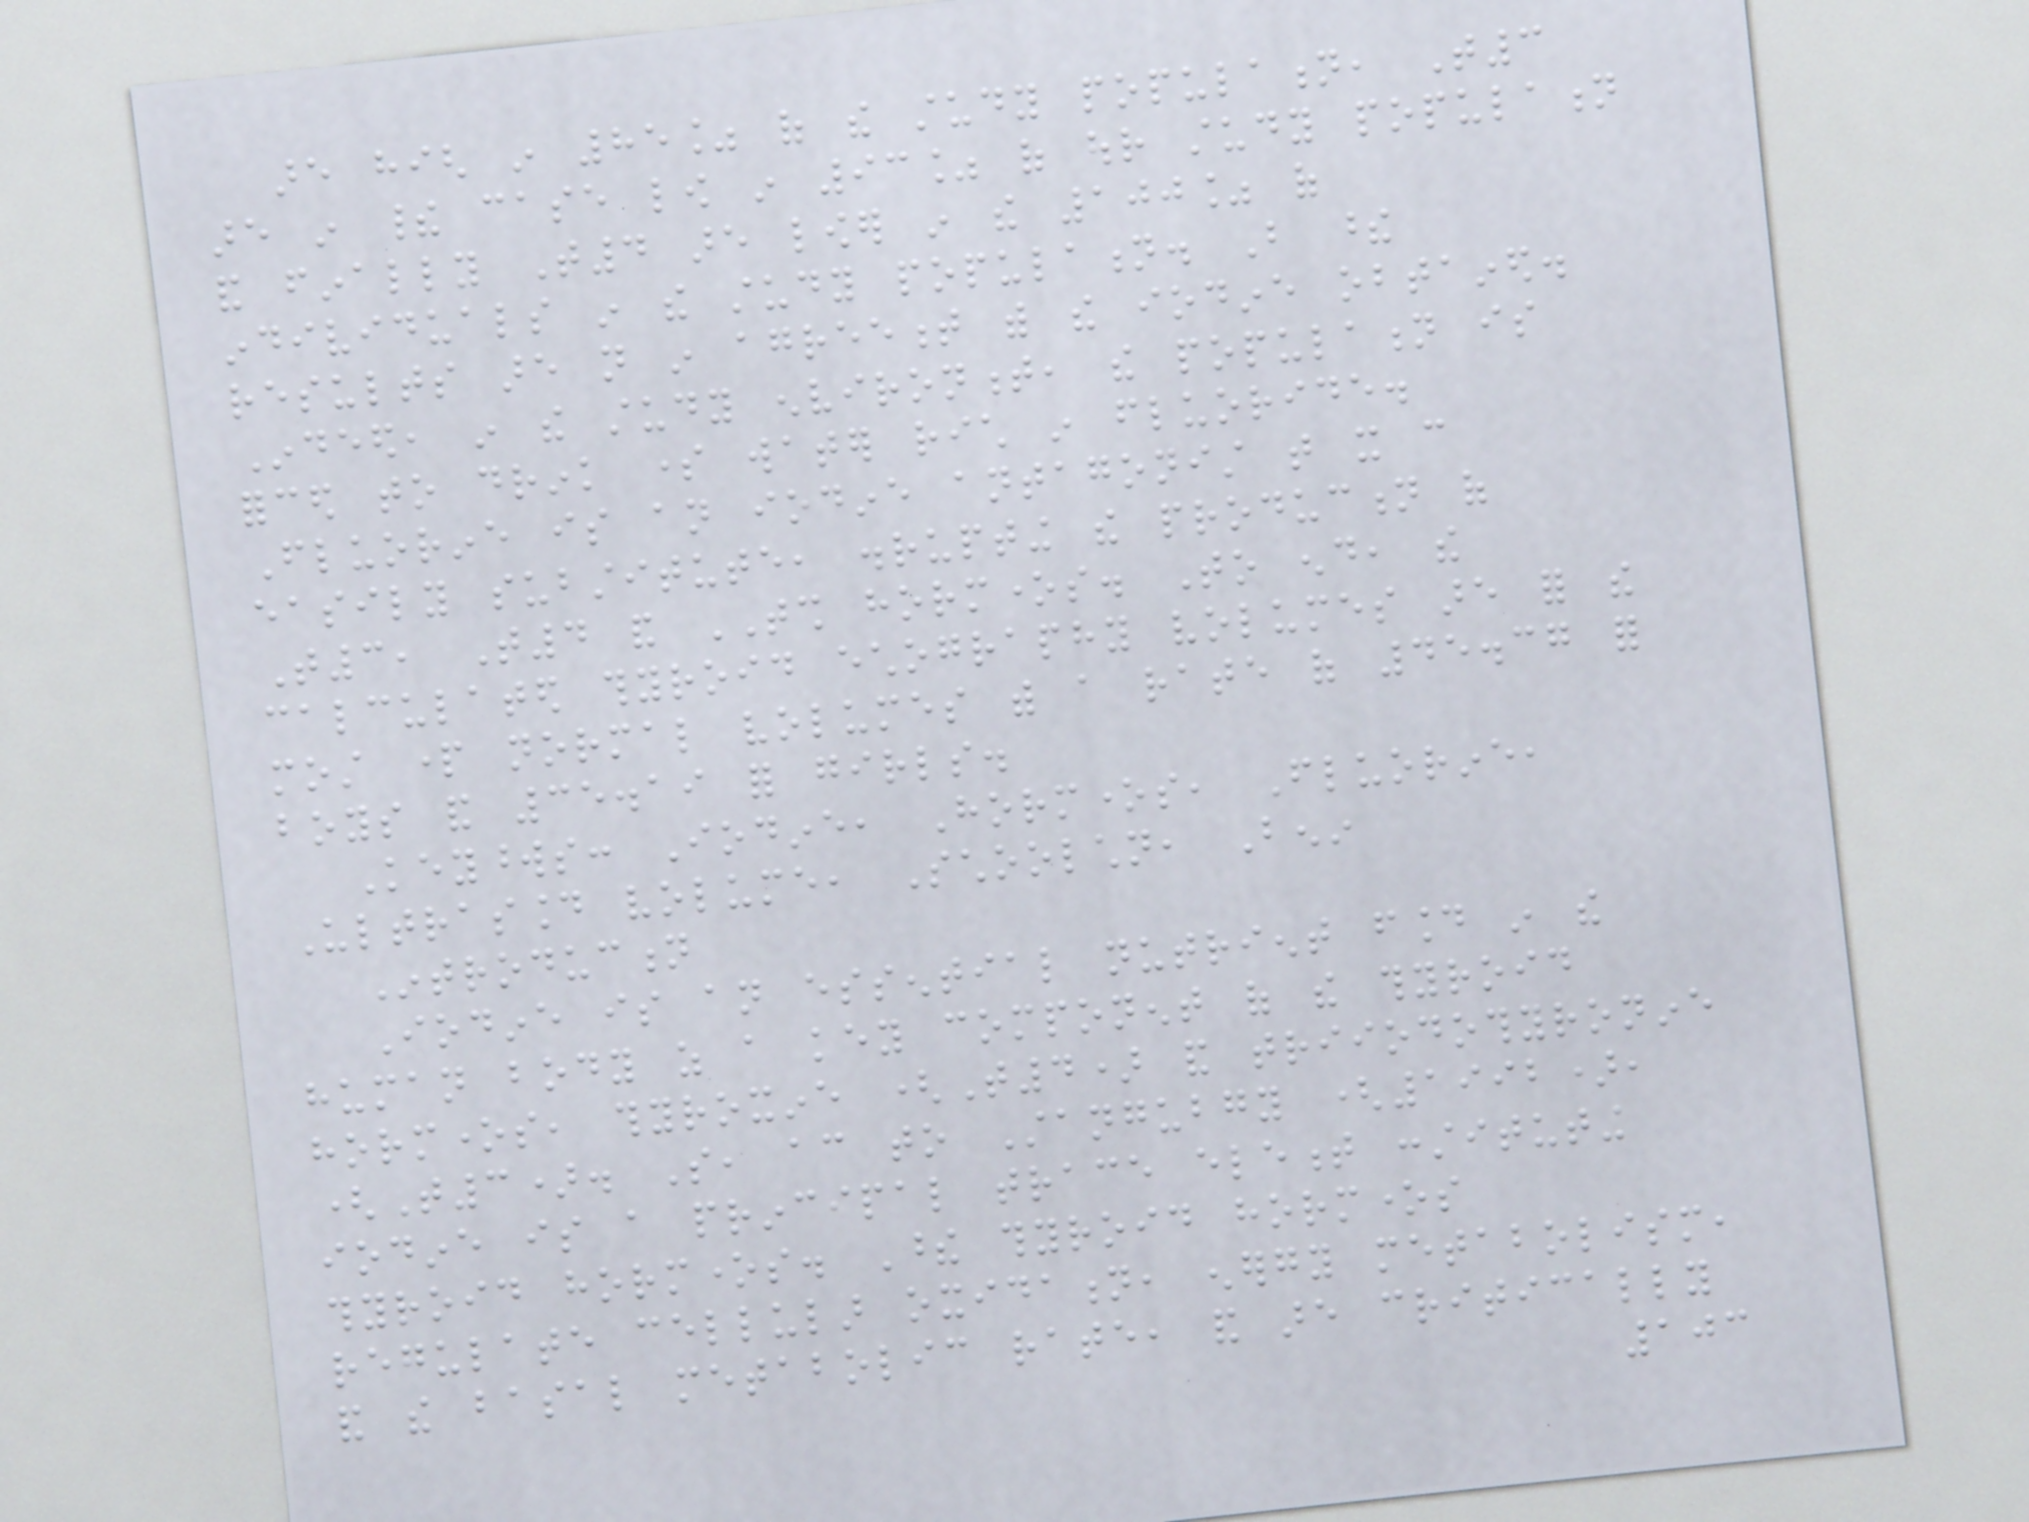are high in 85% of the study population, T3
are in their case low in 93% of our study population
and finally T4 are lower in the 100% of
individuals in the study population. But these
results are not in agreement with the iodine obtained.
Indeed, in the study environment, the population is
forced to drink some water rich in fluoride.
Fluorine is an iodine antagonist that it can
easily substitute, disrupting the production of
T3, T4 and TSH hormones. To end, the
calculated thyroid echography volumes are for the
most part normal volumes with a rate of 45.37 for
boys and 35.19 for girls.
Keywords: Iodine, Hormones, Fluorine,
Ultrasound volume, Schoolchildren, Benin
Introduction
Iodine is an essential nutrient found in the
human body as a key component of the thyroid
hormones, thyroxine (T4) and triiodothyronine
(T3). So, according to Stangubgy (1992),
iodine is a principal trace element constituting
thyroid hormones. These thyroid hormones
regulate cellular oxidation, energy metabolism,
and the basal metabolic rate, and are critically
103
